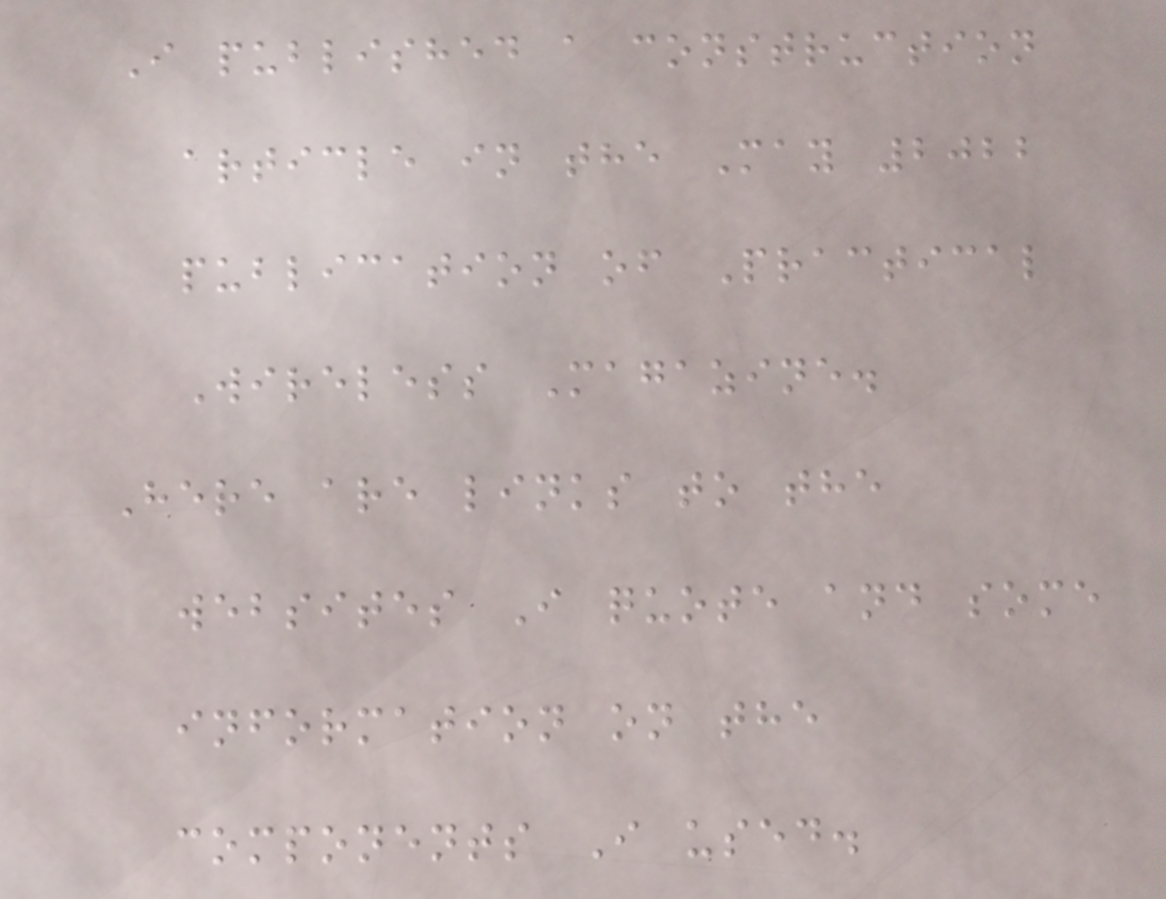I published a construction
article in the May 2022
publication of Practical
Wireless Magazine.
Here are links to the
websites I quote and some
information on the
components I used.
